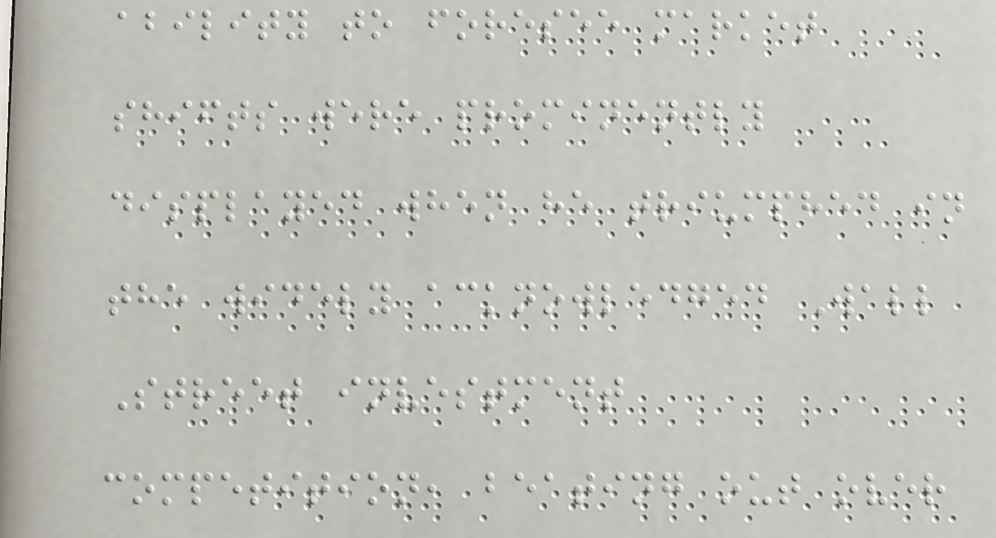ability to foresee market
shifts were prominently
displayed when he triumphed in
the widely acknowledged Wall
Street investment
competition, beating out over
